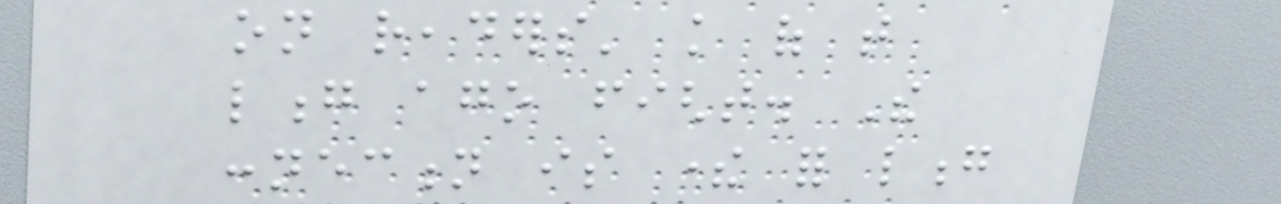on readers' knowledge of that
long ago fight. The
connection is there for long
